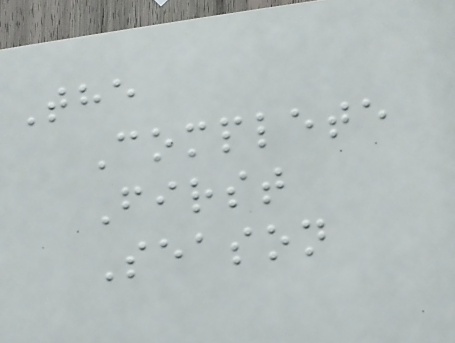The
Complete
First
Season
